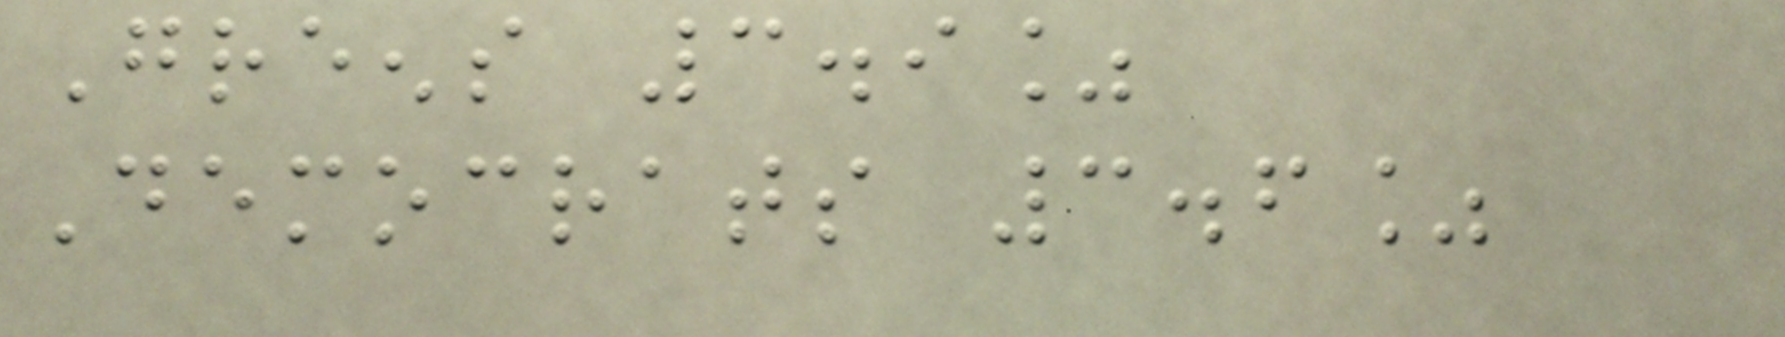Greens 3.9%
Democrats 3.6%
